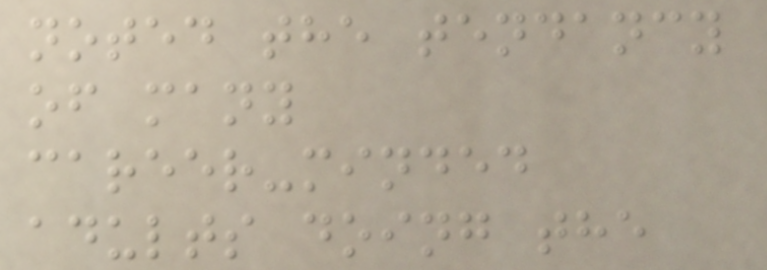noted the tendancy
of many
career-minded
adults doing the
